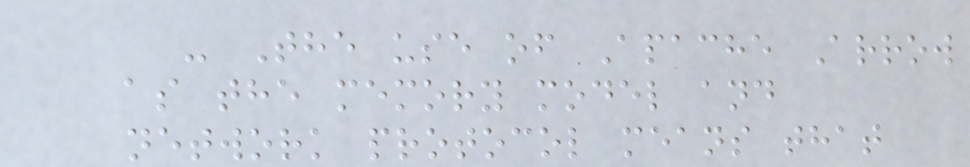- The use of Apache Arrow
as the memory model and
network protocol means that
